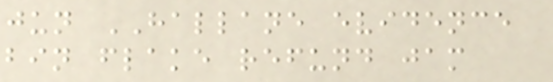jun HALLANE evidence
bin flake refund jam
